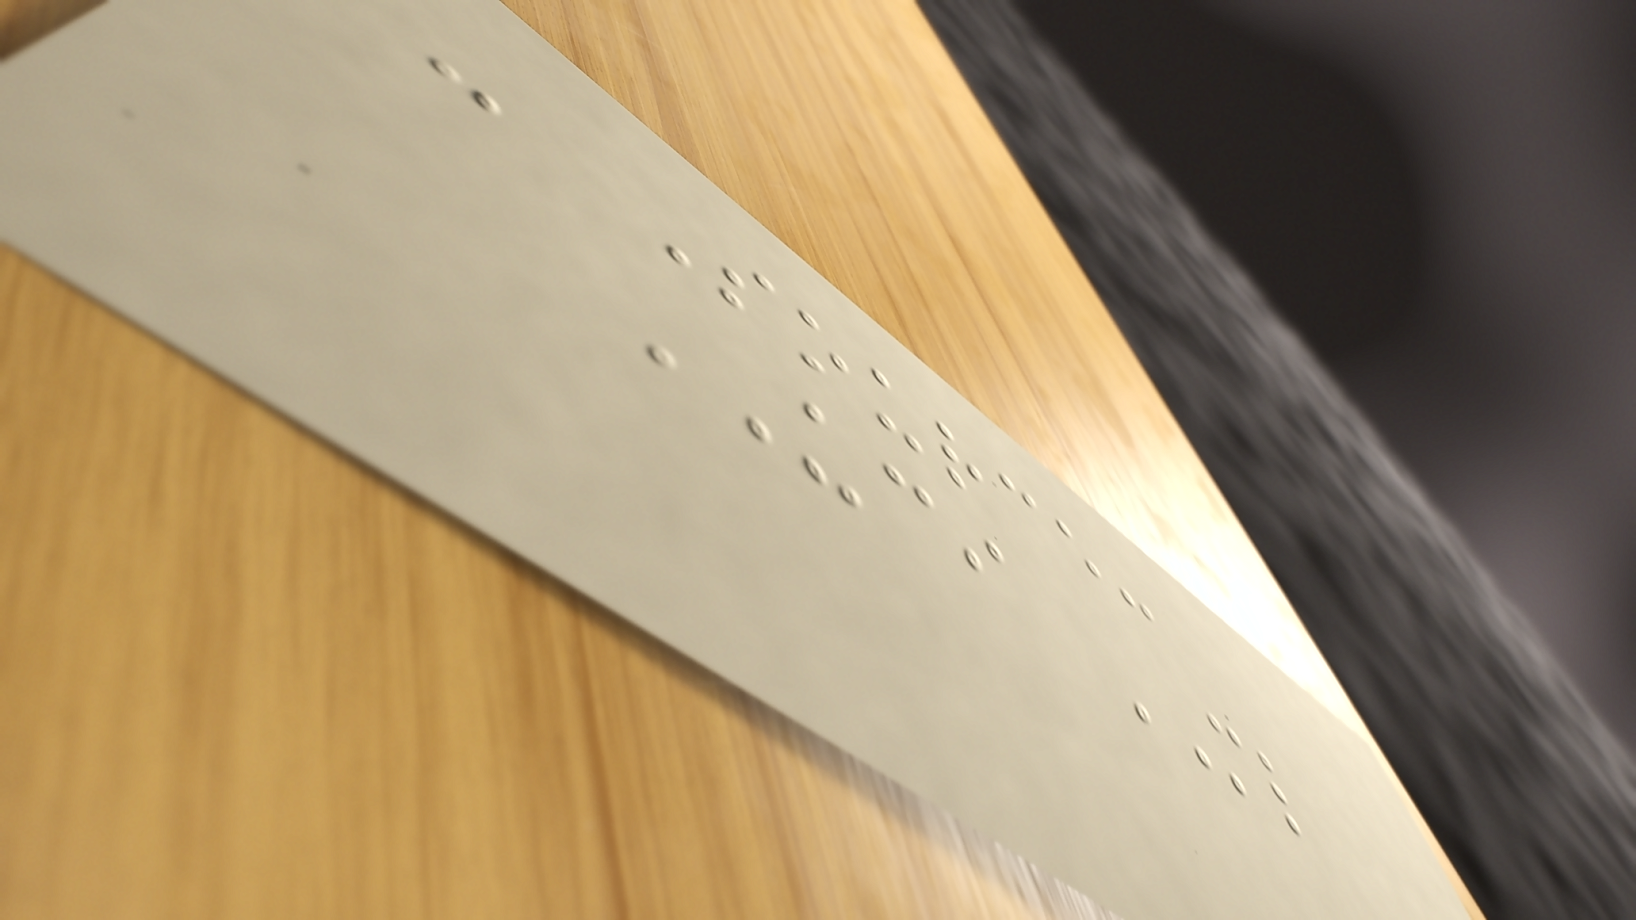- Source:
UCI ML
